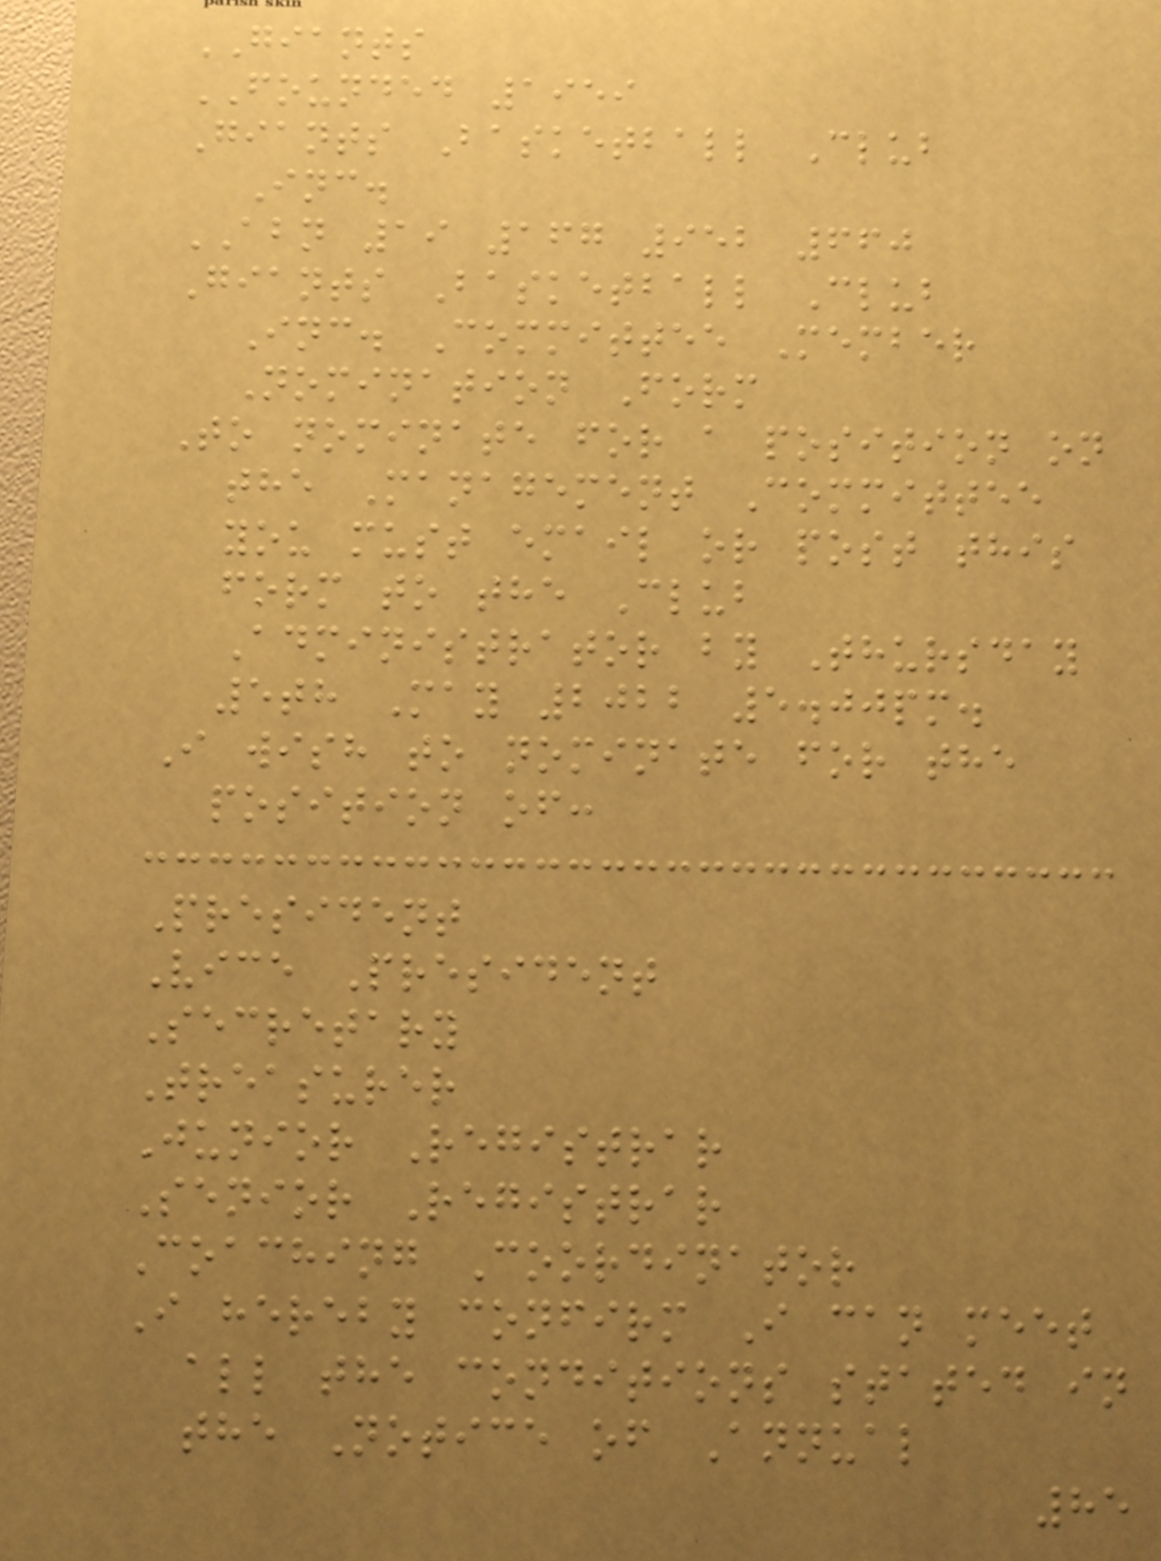GIANTS
FOUNDED 1959
Giants Basketball Club
Inc.
ABN 19 167 952 660
Giants Basketball Club
Inc. Committee Member
Nomination Form
To nominate for a position on
the Management Committee
you must email or post this
form to the Club
Administrator by Thursday
5th May 2022 5.00pm.
I wish to nominate for the
position of:
President
Vice President
Secretary
Treasurer
Junior Registrar
Senior Registrar
Coaching Coordinator
I hereby confirm I can meet
all the conditions stated in
the Notice of Annual
85
